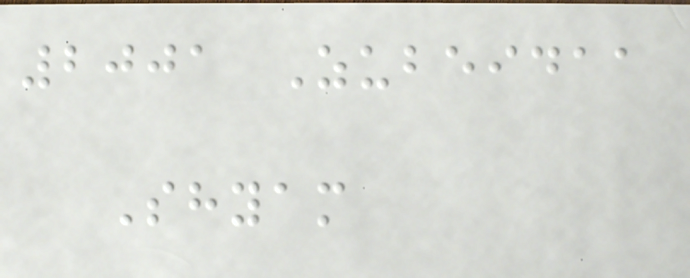2001 Zubeidaa
Shyam
